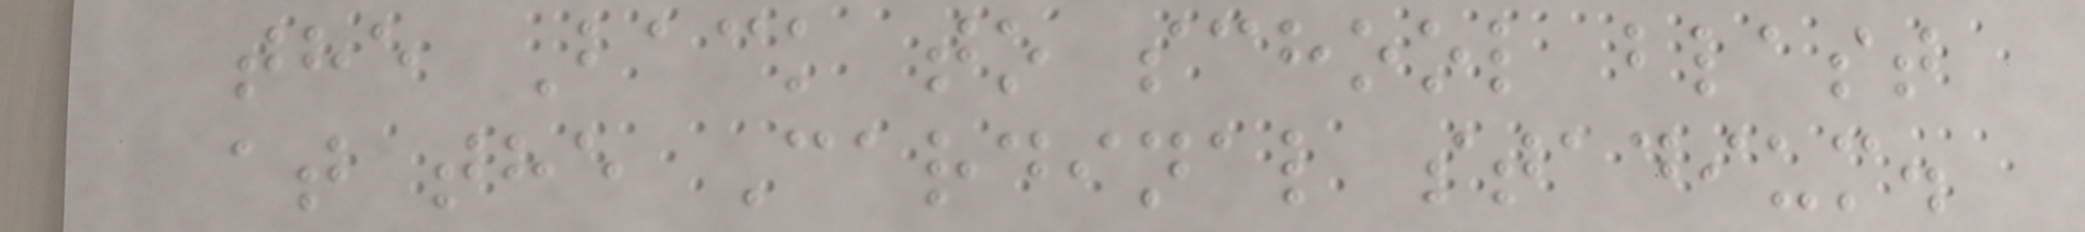the Back to school blast
at the Cardinal stadium.
